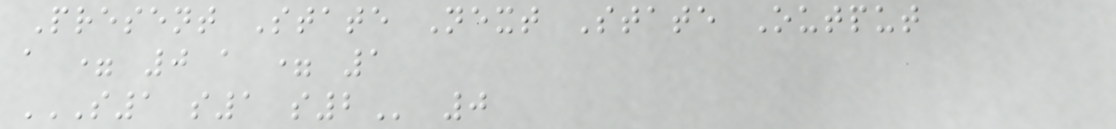Present State Next State Output
a = 0 a = 1
S1 S1 S2 0
